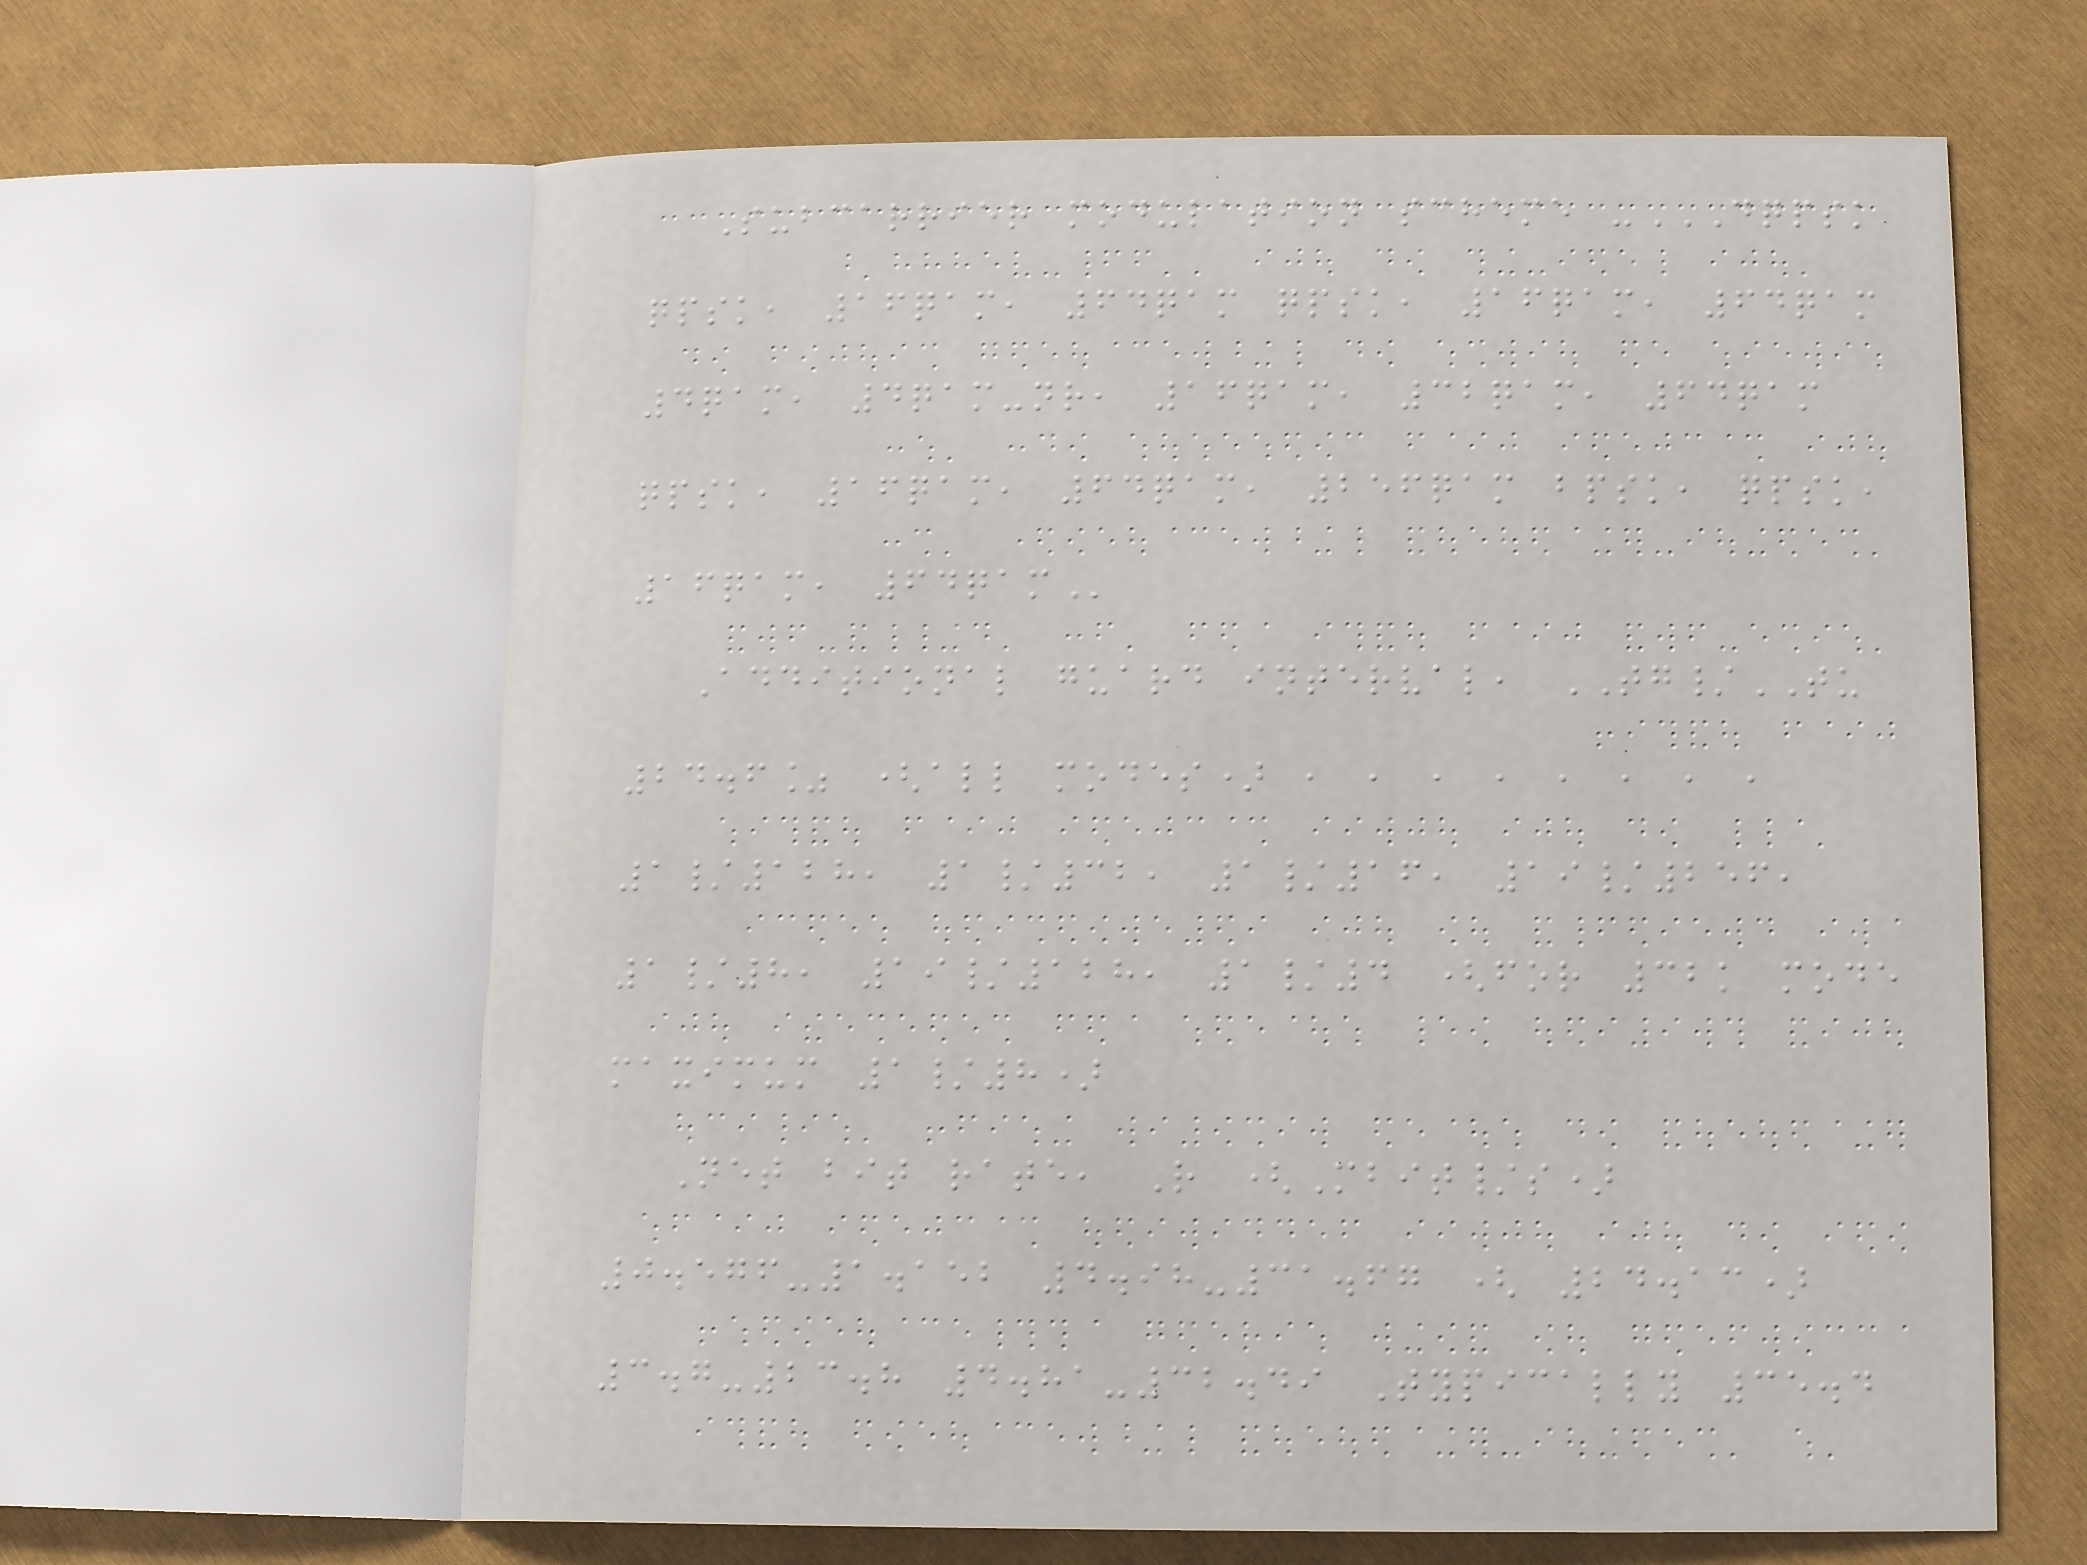Subcarrier modulation scheme -DQPSK
QPSK, 16QAM, 64QAM QPSK, 16QAM, 64QAM
4QAM, 4QAM-NR, 16QAM, 32QAM, 64QAM
QPSK, 16QAM, 64QAM, 256QAM BPSK, QPSK,
16QAM, 64QAM
Additional guard interval, TG/TU
24.6% (all modes) , , , , , , , ,
1/128, 1/32, 1/16, 19/256,
1/8, 19/128, 1/4 (for 32k mode
maximum 1/8)
Net bit rate, R (Mbit/s)
0.576-1.152 4.98-31.67 ( 24.13)
3.7-23.8 4.81-32.49 Typically 35.4
